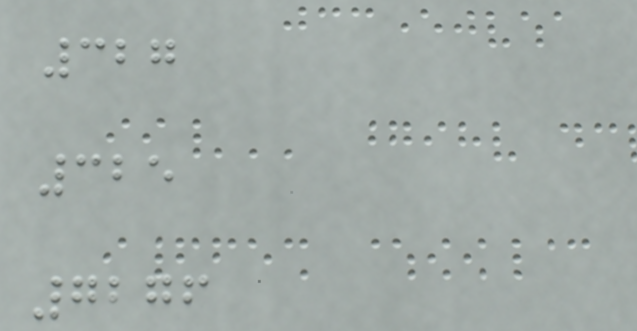327
325
7276
